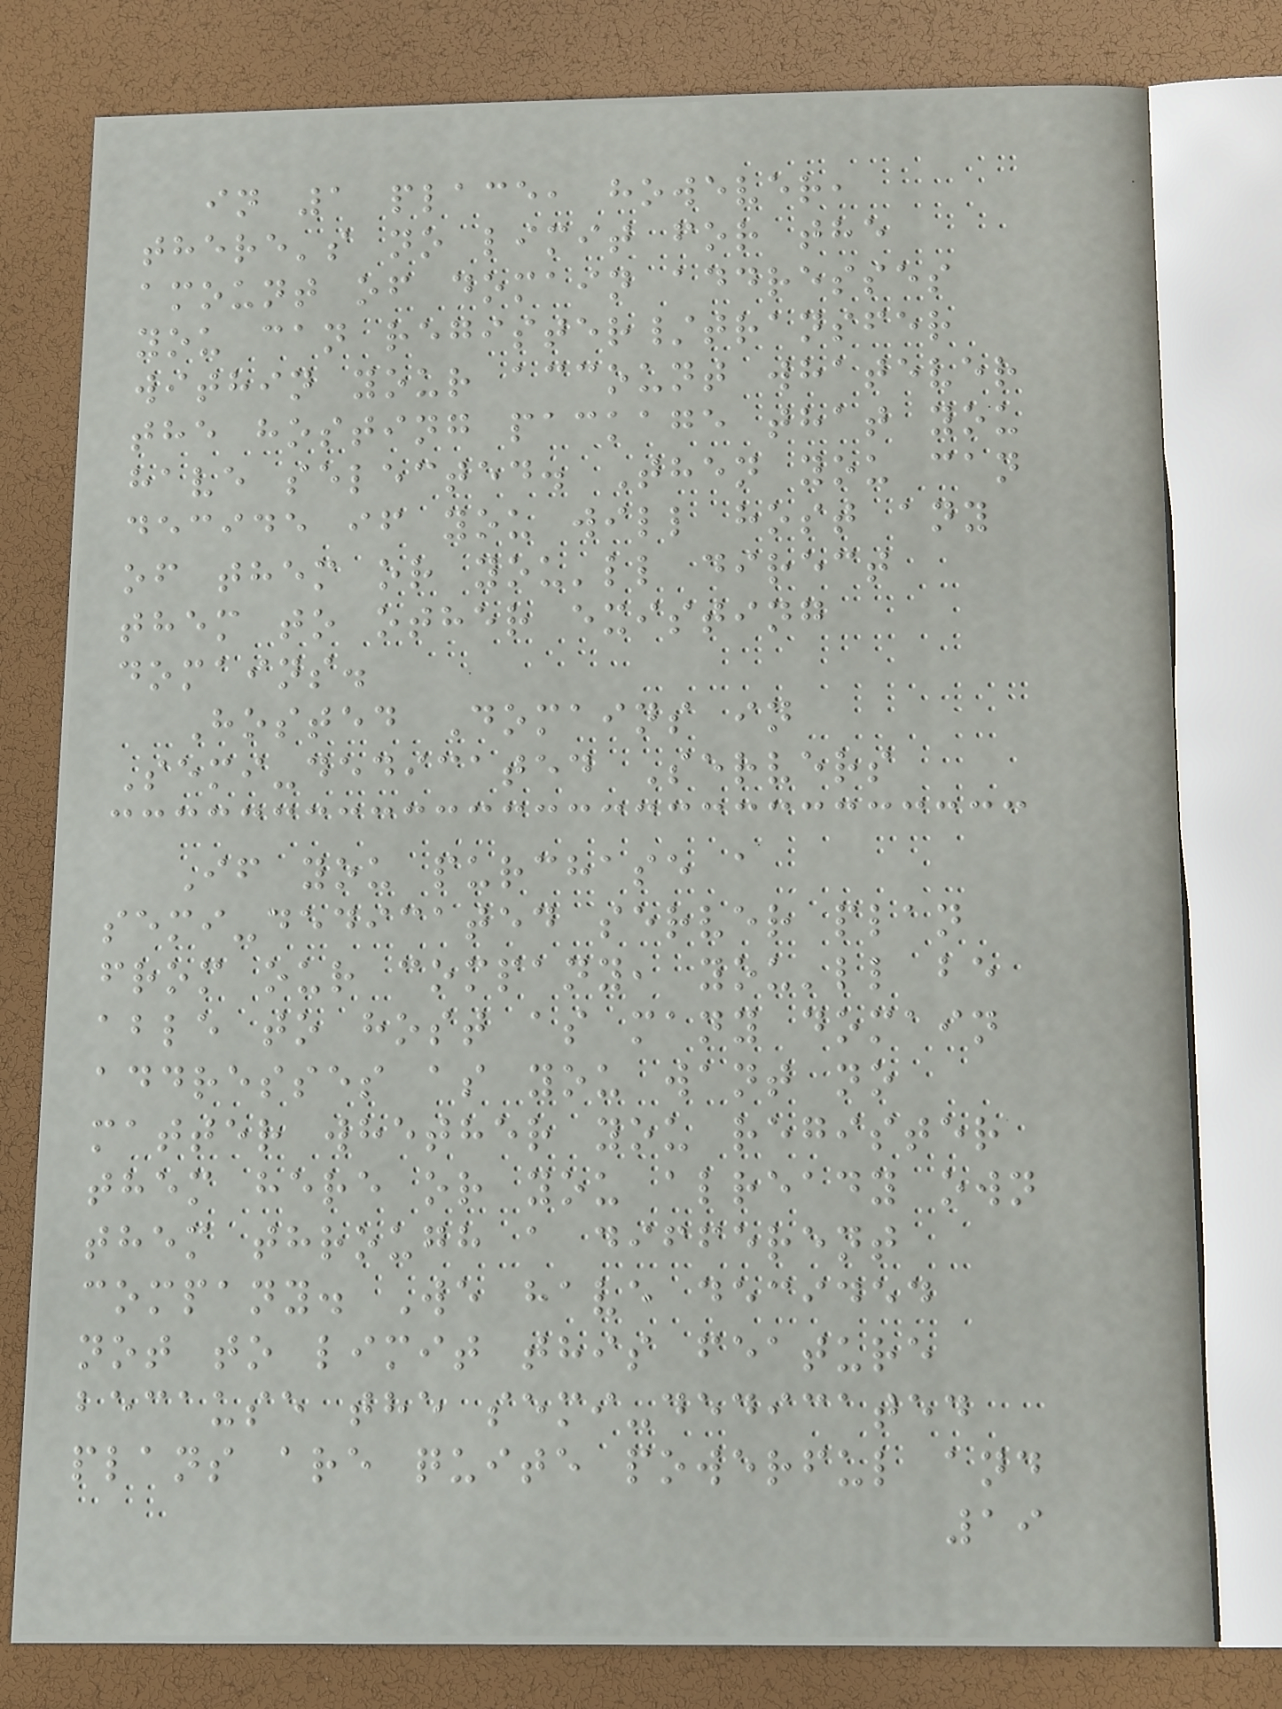in 1 place, however,
there's no limit for the
amount of domain addresses
you can register/transfer
within your account whatever
the hosting package that you
have selected. Then you can
decide if you will host any
of them or you'll direct
them to other existing
domains.
Hosted Domains in
Semi-dedicated Servers
If you purchase a
semi-dedicated server plan
from our company, you'll be
able to host as many domain
addresses as you want no
matter whether you register
them here or you already own
them through a different
company. We have decided
not to limit this feature
because the semi-dedicated
plans are quite powerful and
19
